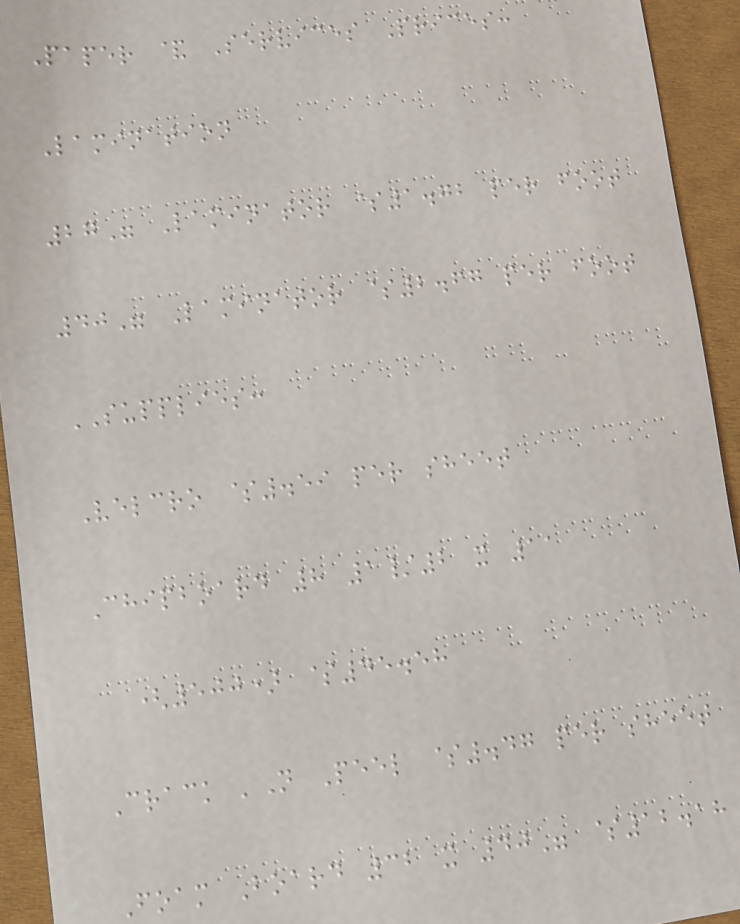Paper & Services Prices:
Lamination
27" Laminator $1.72 per foot
40" Laminator $2.67 per foot
SUPPLIES:
Velcro $.59 per sheet
Chipboard 8 1/2 x 11
(500) $45.58
Crack 'N Peel $.47 per sheet
Foam Board 32 x 40" $12.18
